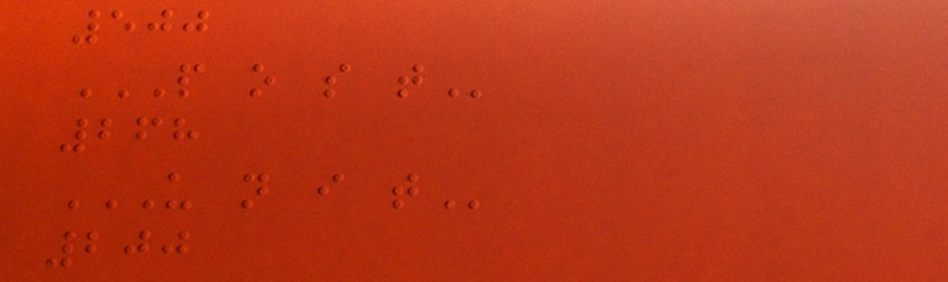500
P O S T
268
U N I T
200
